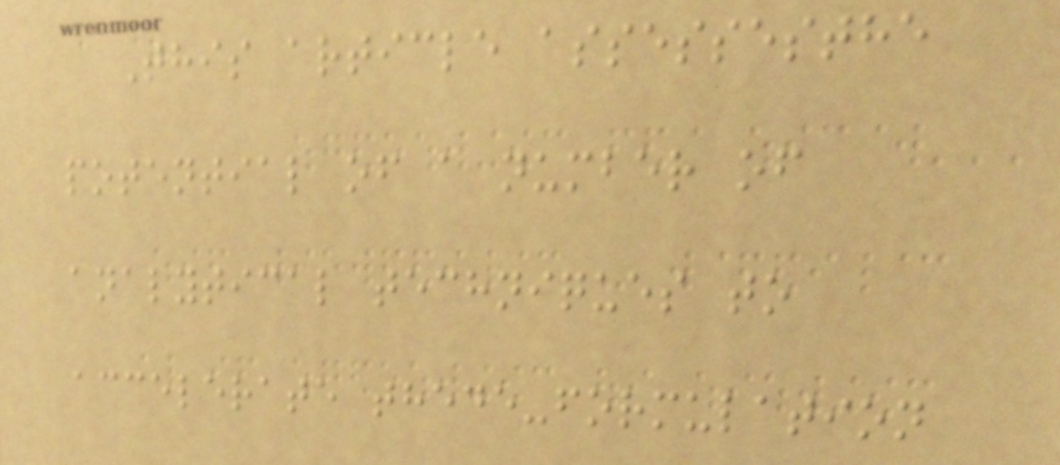This article assessesthe
potential of a number of
analytical techniques to
accelerate thede-formulation
